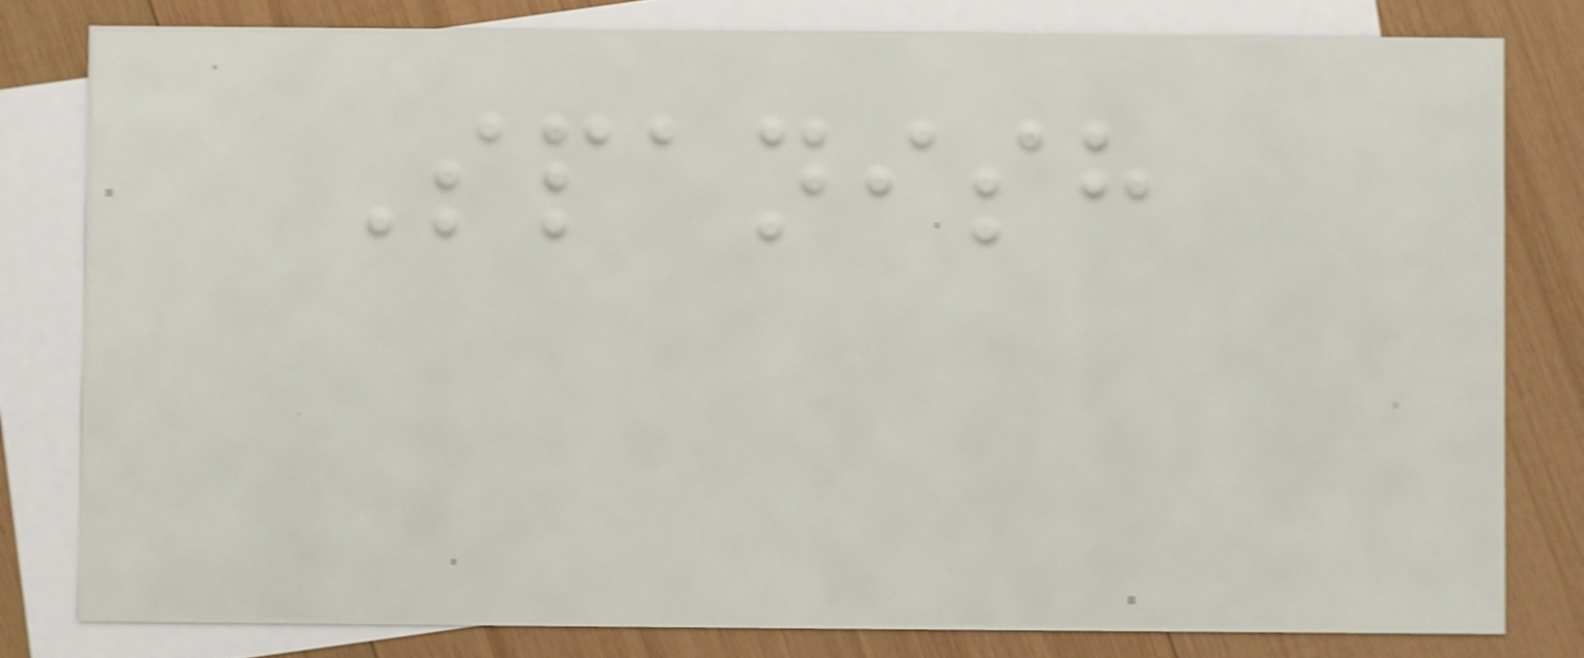Spanish
